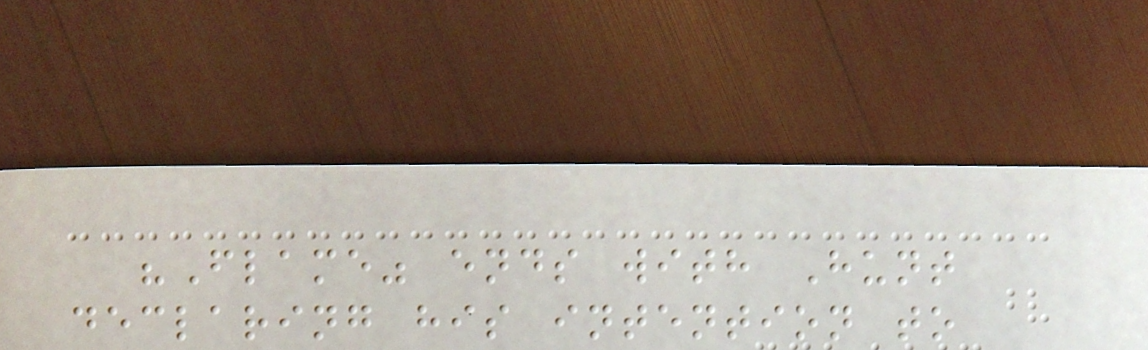"Flame" ends with Hunt
declaring his intention to
